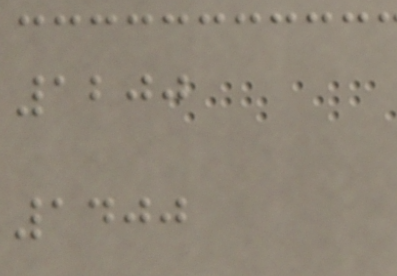1200
1400
